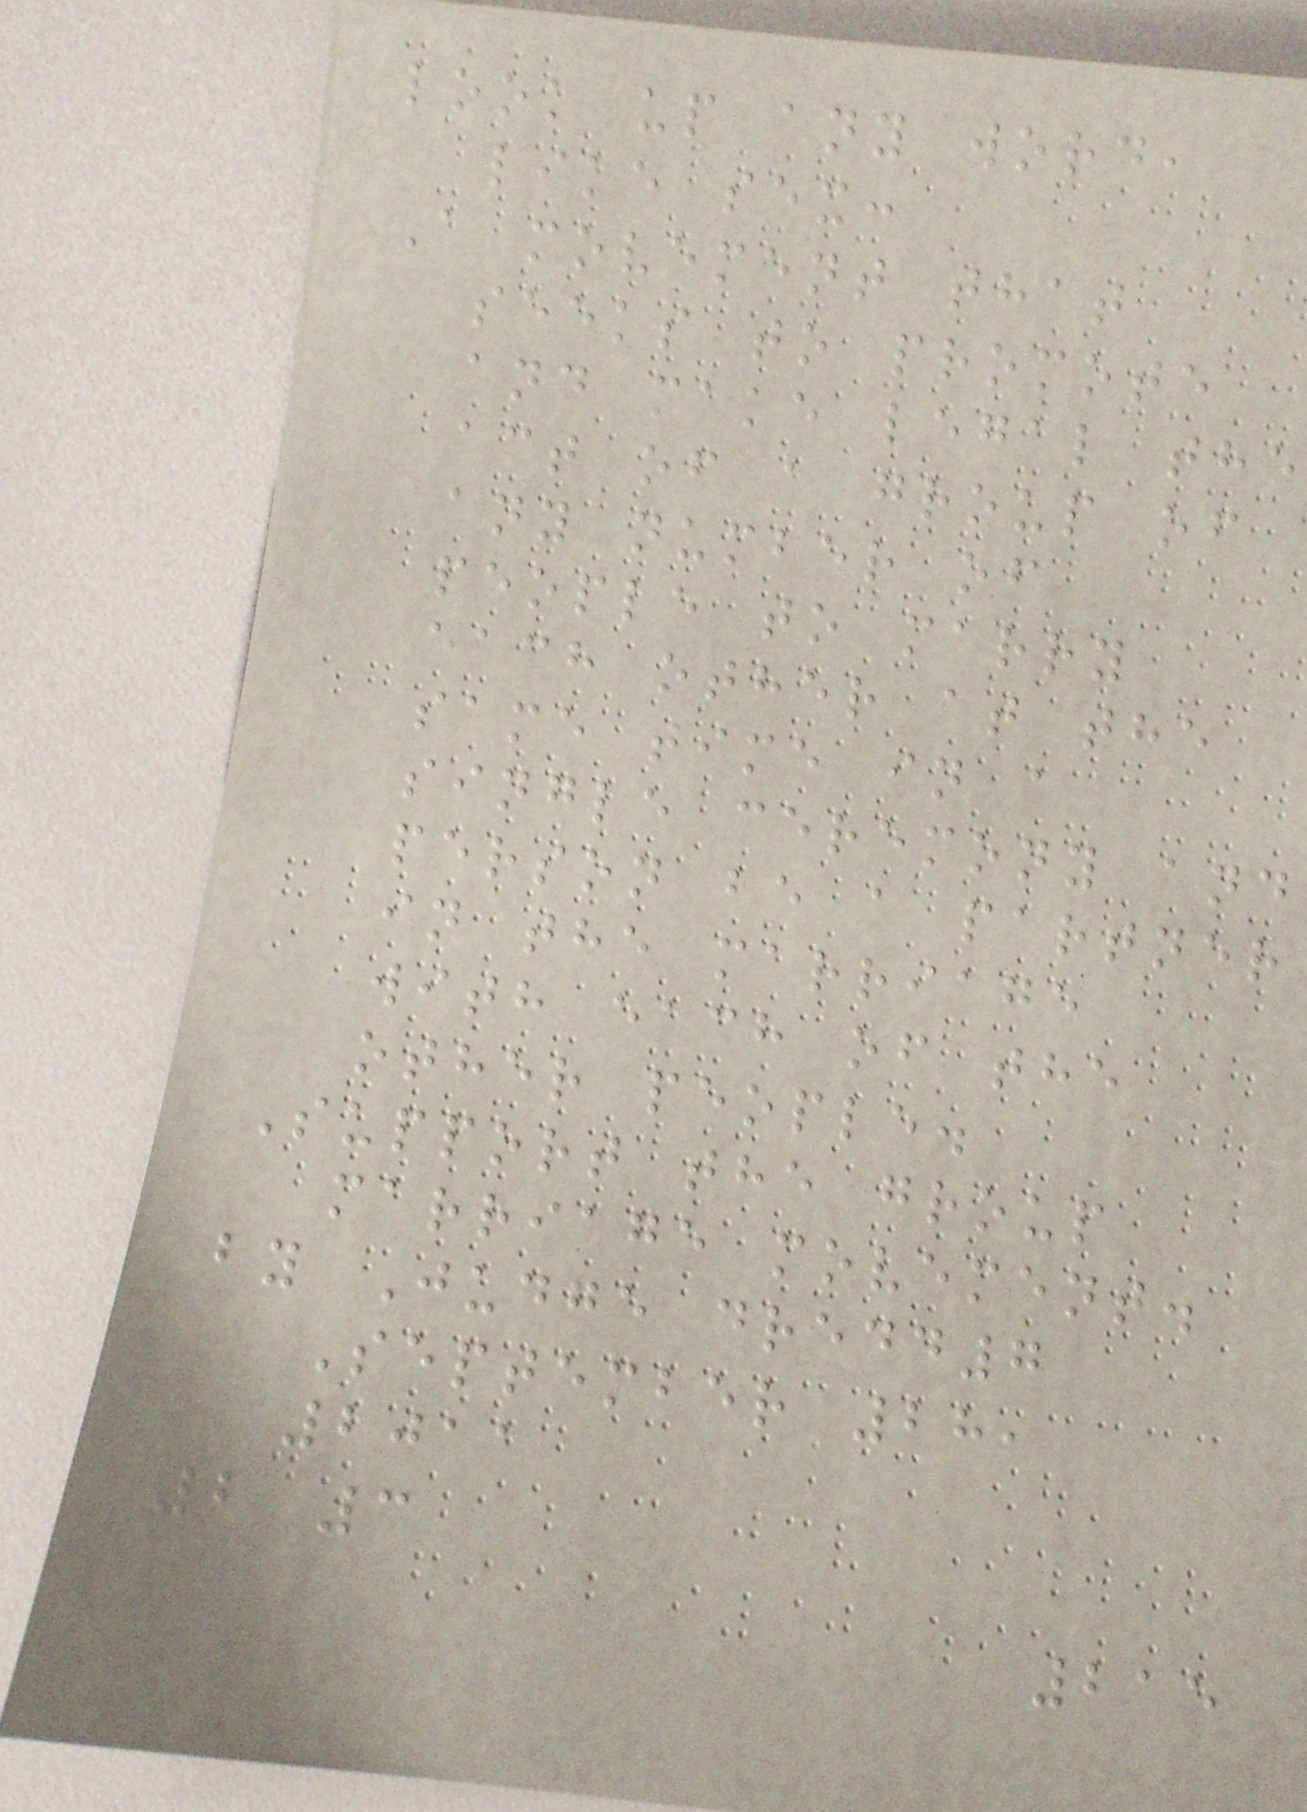look up any word,
like sex:
A movement that
seeks to promote
and make legal the
act of a group of
any number of
people to marry
each other at the
same time in a
single ceremony and
person be a partner
in the marriage
with each of the
other people.
Support the group
marriage movement.
by Judge dredd7
September 28,
2011
2 3
215
